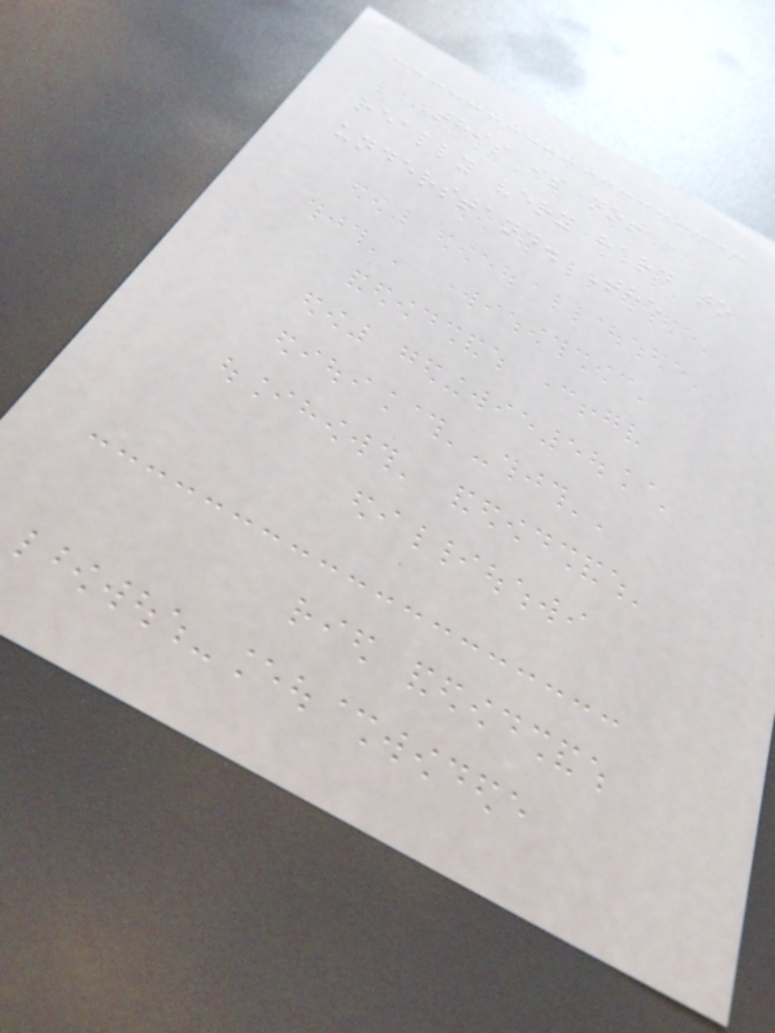This is not
really very hard to
understand. The
